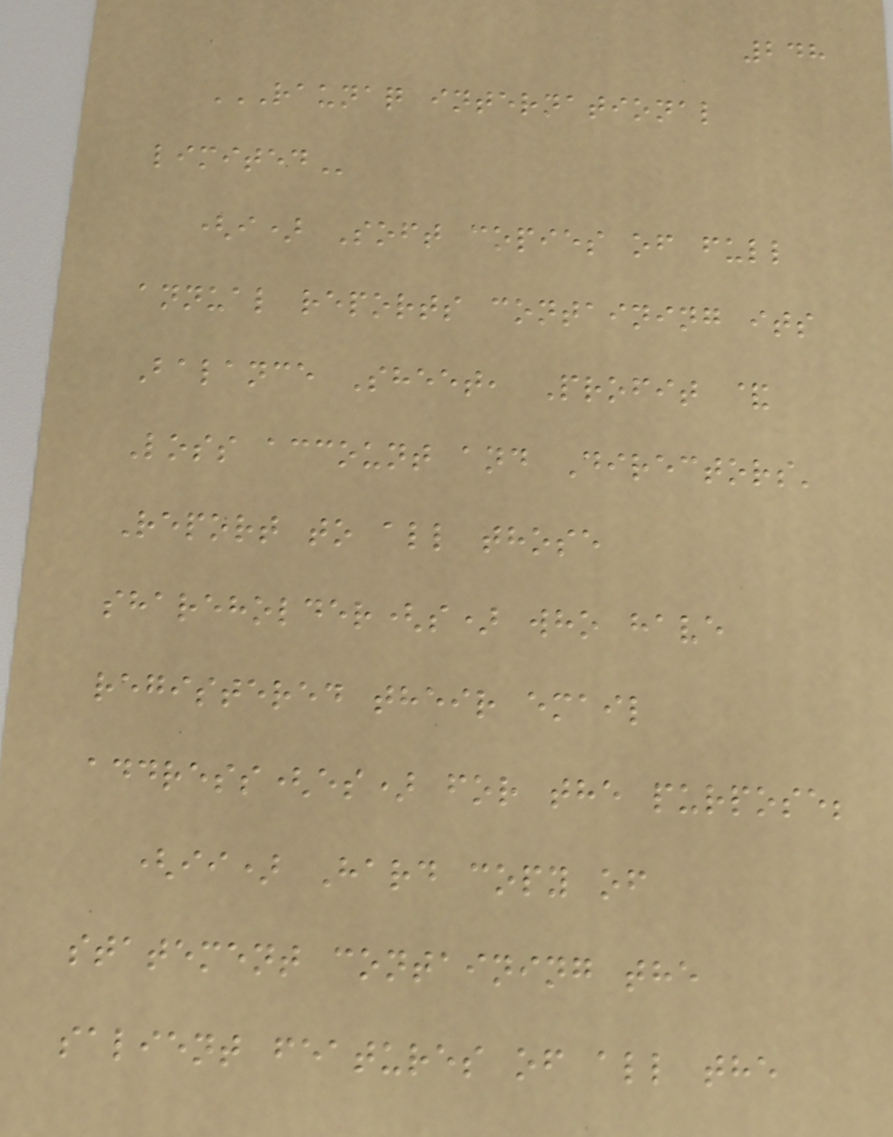248
RAUNAQ INTERNATIONAL
LIMITED
(i) Soft copies of full
annual reports containing its
Balance Sheet, Profit &
Loss account and Directors'
Report to all those
shareholder(s) who have
registered their email
address(es) for the purpose;
(ii) Hard copy of
statement containing the
salient features of all the
